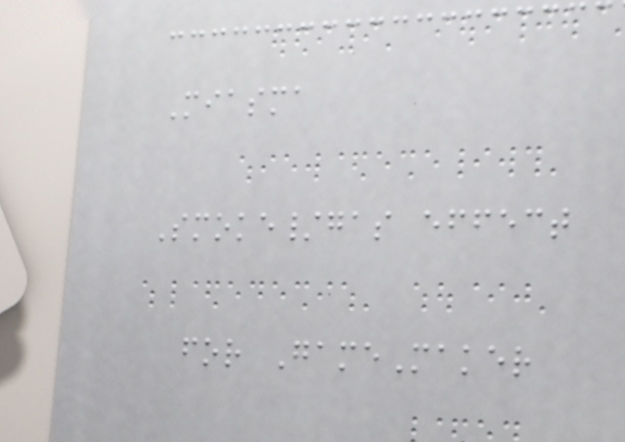Miasma
Smoke/gas effect
for GameMaker
